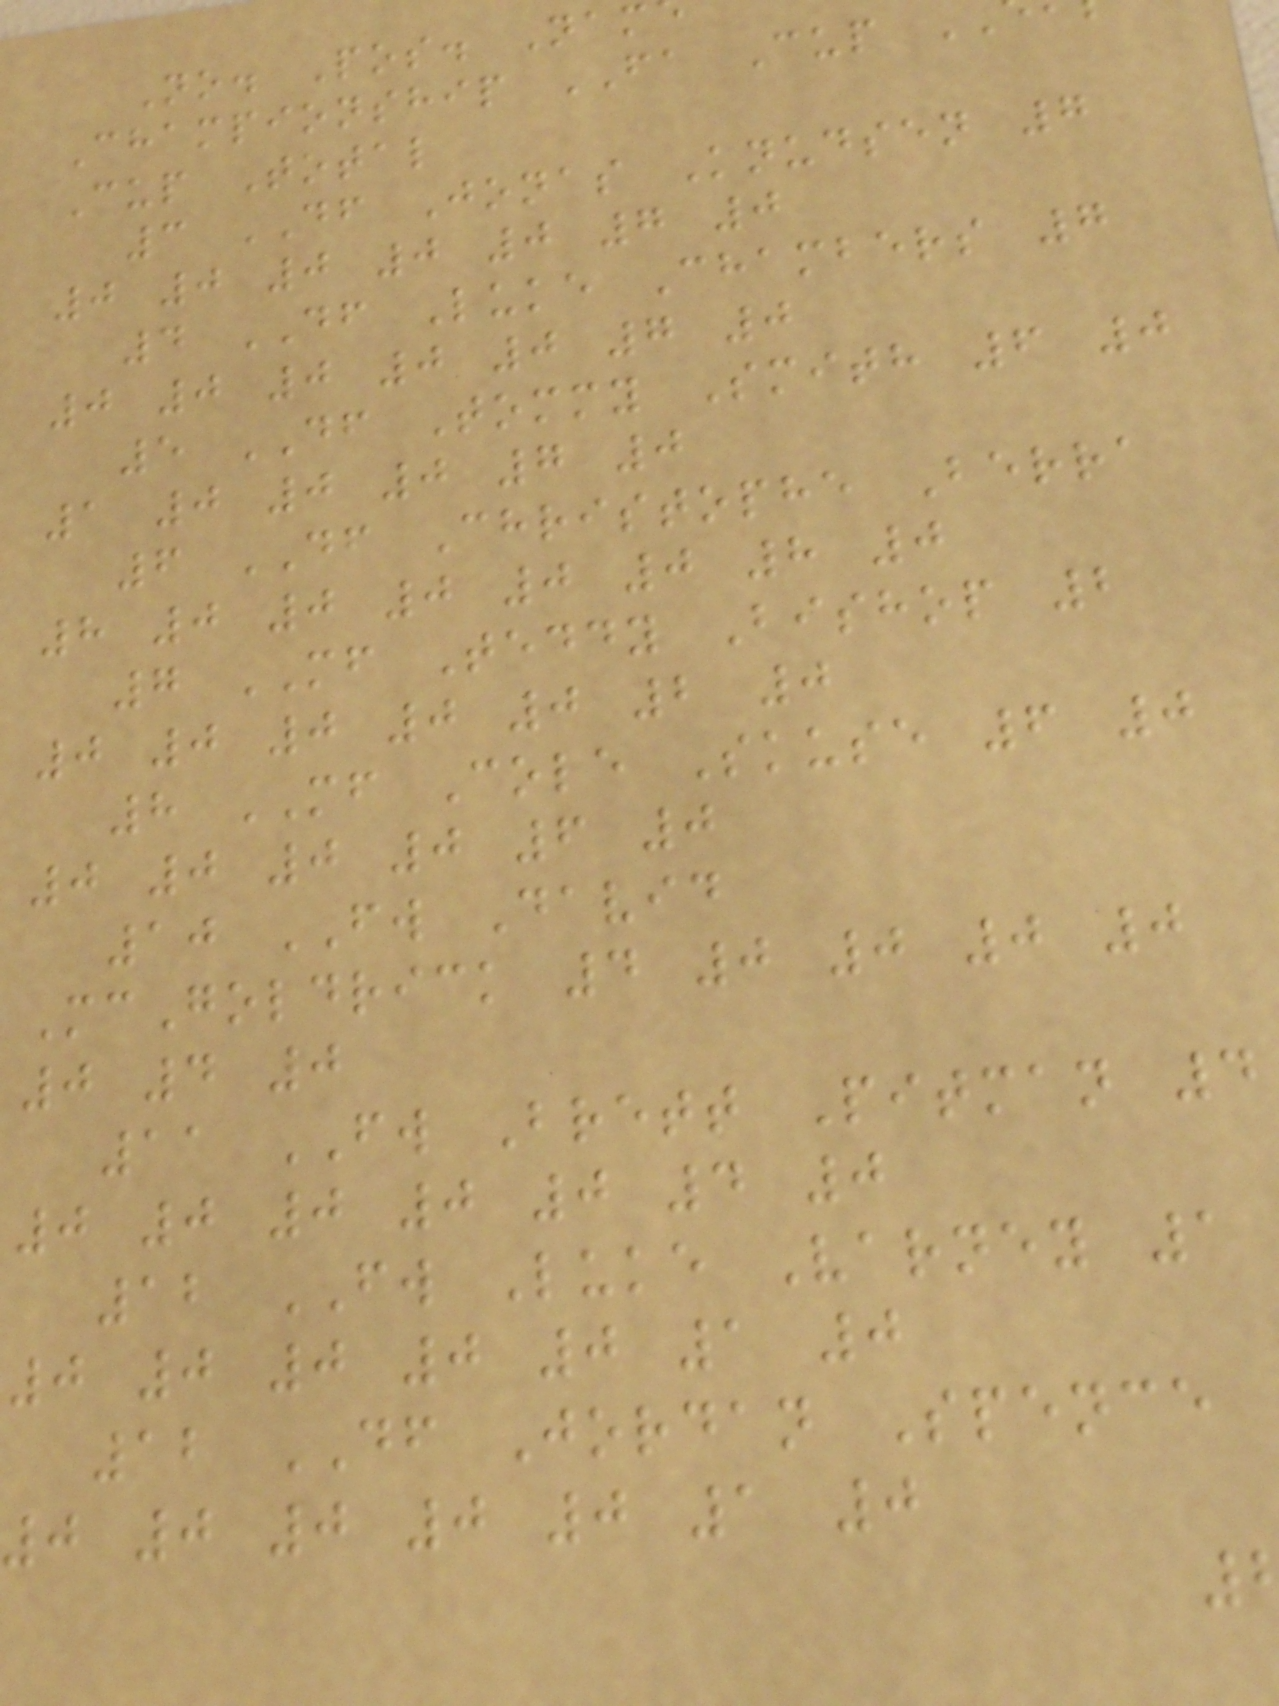No. Pos. Nam
Championship FA Cup
Cup Total
3 DF Jonas Knudsen 7
0 0 0 0 0 7 0
4 DF Luke Chambers 7
0 0 0 0 0 7 0
5 DF Tommy Smith 6 0
1 0 0 0 7 0
6 DF Christophe Berra
8 0 0 0 0 0 8 0
7 MF Teddy Bishop 2
0 0 0 0 0 2 0
8 MF Cole Skuse 6 0
0 0 0 0 6 0
10 FW David
McGoldrick 4 0 0 0 0
0 4 0
11 FW Brett Pitman 4
0 0 0 0 0 4 0
12 FW Luke Varney 1
0 0 0 0 0 1 0
12 DF Jordan Spence
0 0 0 0 0 1 0
